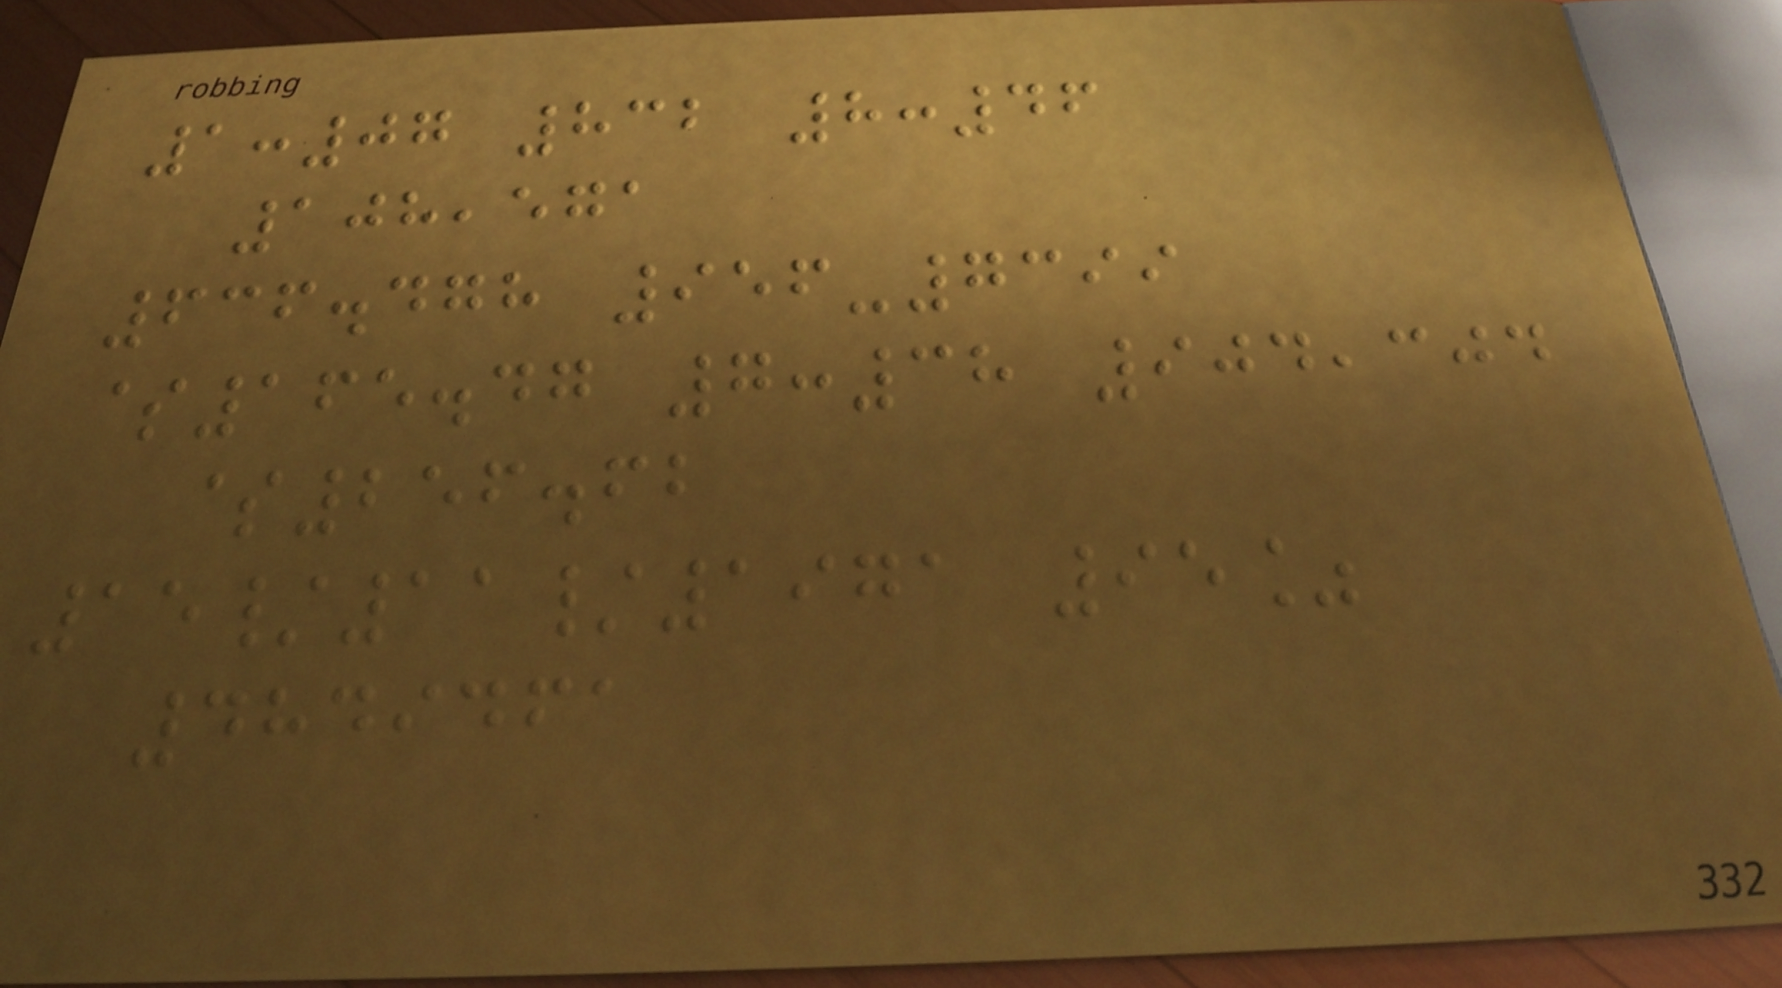1:07 832 8:46
108,571
636.478 956-7399
$165.47 7:38 904,304
$256.62
15/11/1971 95%
4849461
